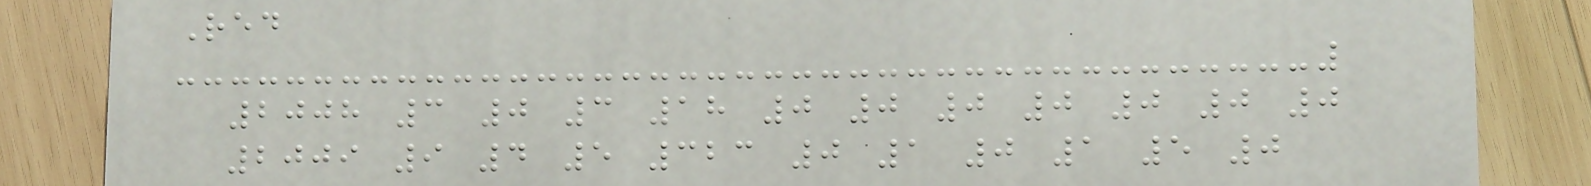Red
2008 3 0 3 18 0 0 0 0 0 0 0
2009 9 4 5 323 0 1 0 1 5 0
